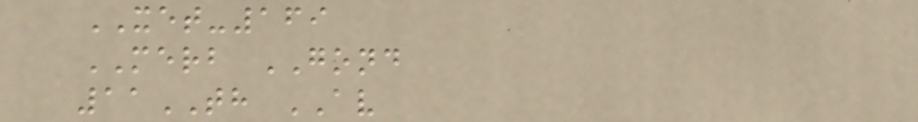XET-169
MERB GOND
11TH AV
